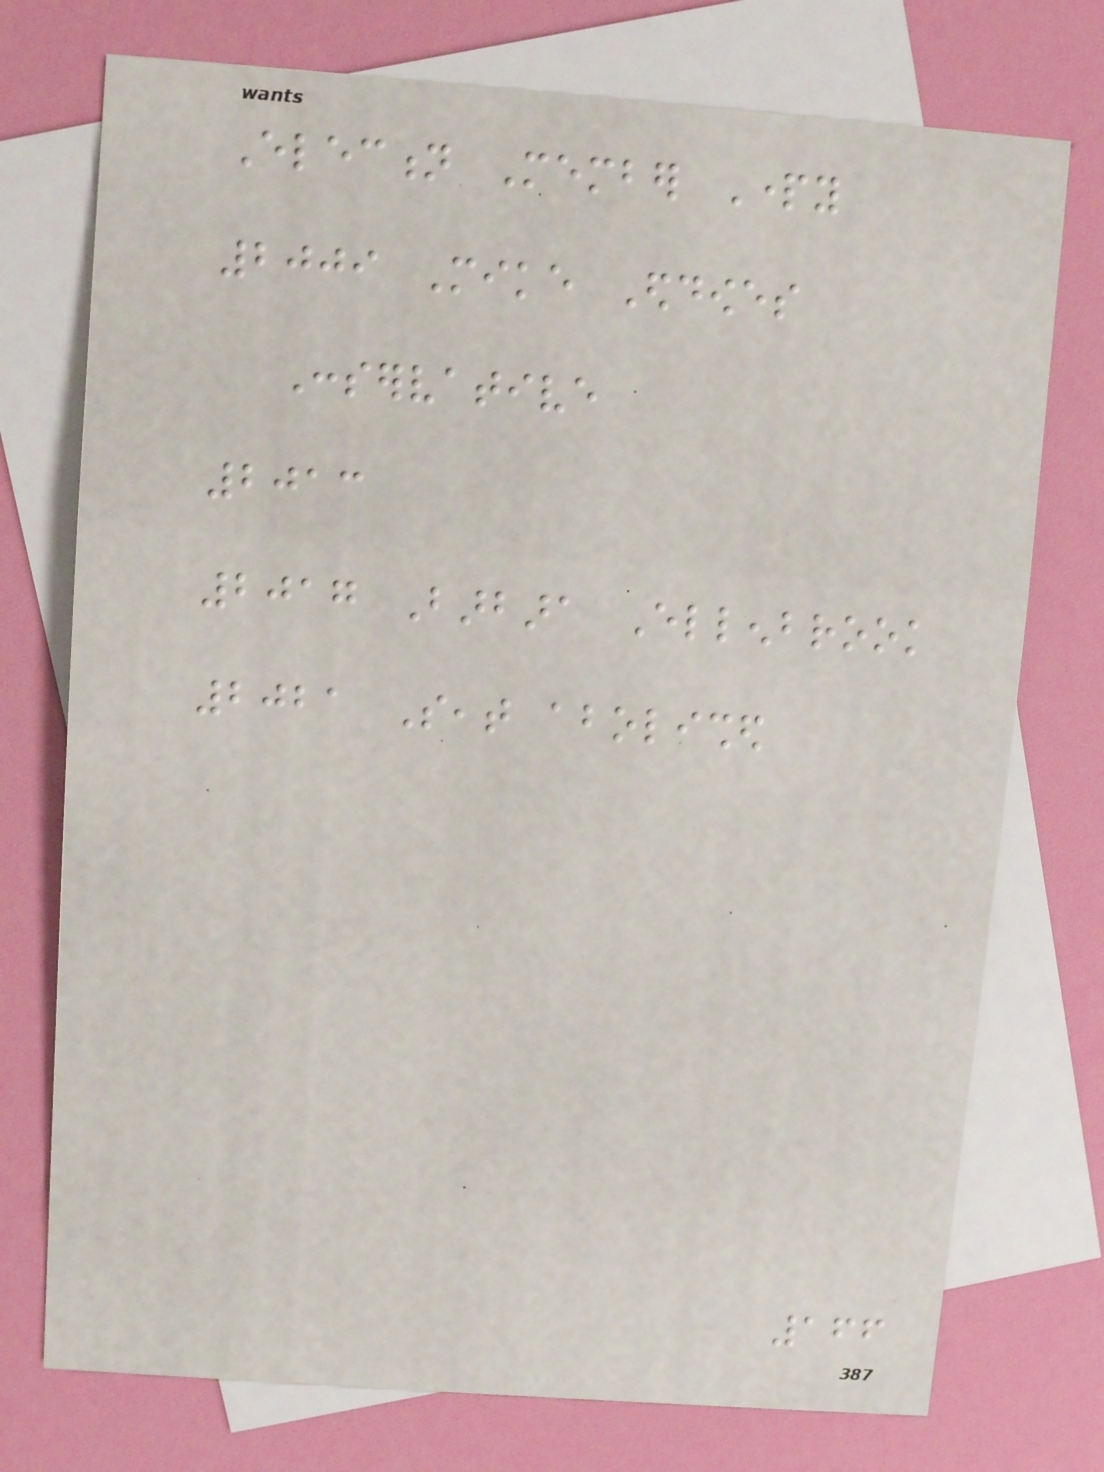Election Member Party
2009 Mike Eddowes
Conservative
2013
2017 Barbara Ellenbrook
2021 Seat abolished
166
